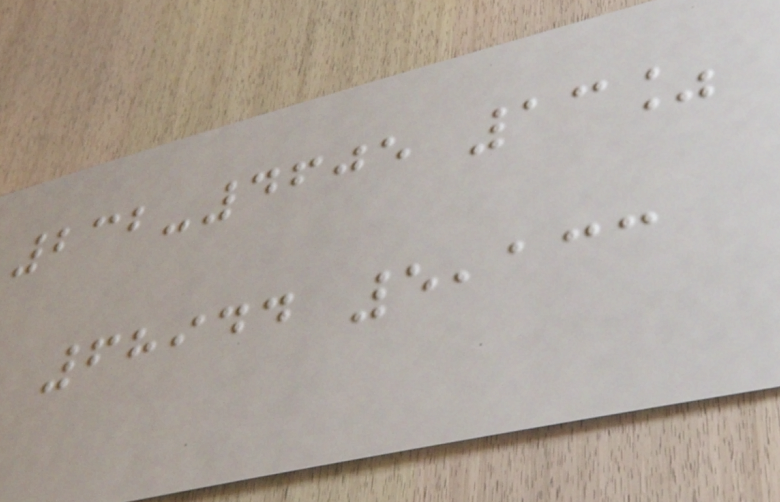232-4605 13%
68944 5,133
